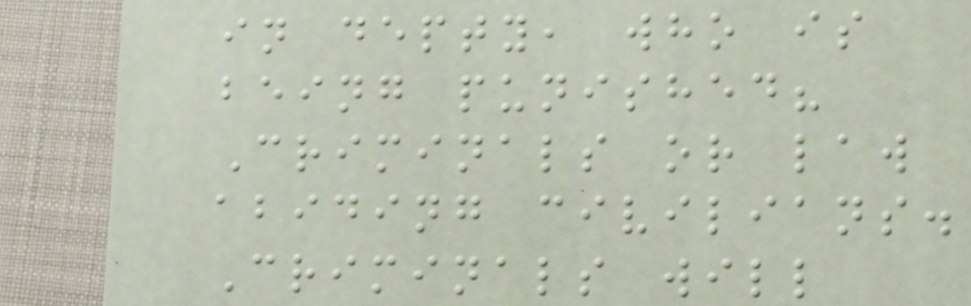in depty, who is
being punished?
Criminals or law
abiding civilians.
Criminals will
